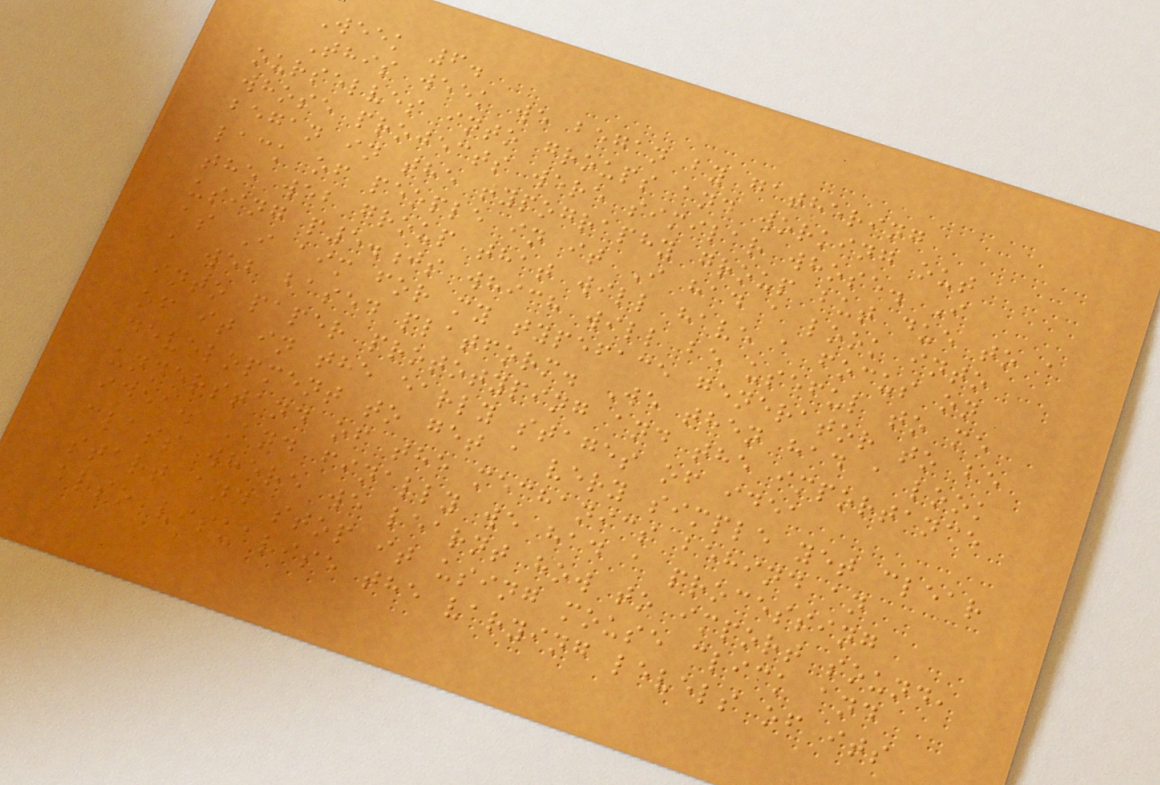Week 6.
This week we began by gathering
ourselves into groups and working out
whose projects were similar whose. I
began in the typography group but due to a
lack of people in it I had a look into
the web group that will have a focus on
using p5.js which will be useful to me
as I aim for my typeface generator to be
a web based platform. We then had a look
into paper prototyping and the importance
of it in the early stages of idea
development to get a very simple yet clear
understand of the mechanics behind an
idea. And finally we had a processing
class where we learnt how to import sound,
start and stop it using mouse click and
also visualise the varying levels of its
